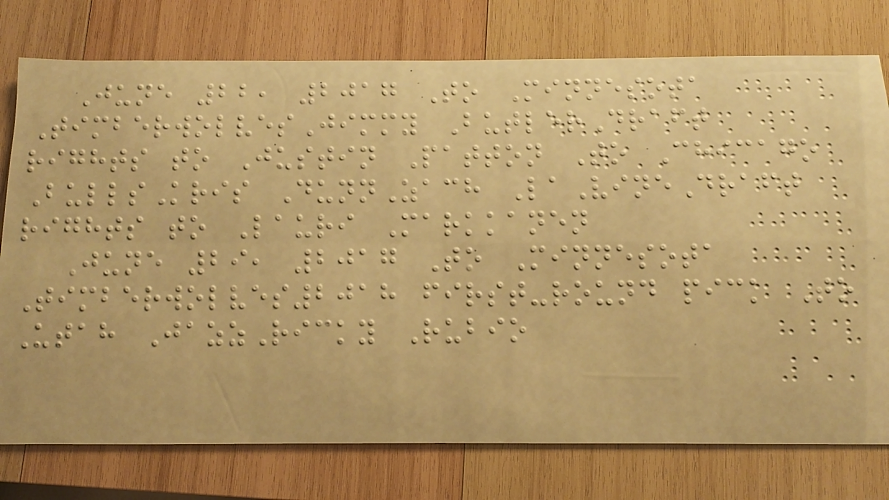June 22, 2017 To Minnesota
TimberwolvesJimmy ButlerDraft
rights to Justin Patton To Chicago
BullsKris DunnZach LaVineDraft
rights to Lauri Markkanen
June 29, 2017 To Minnesota
Timberwolves2018 first-round pick To
Utah JazzRicky Rubio
